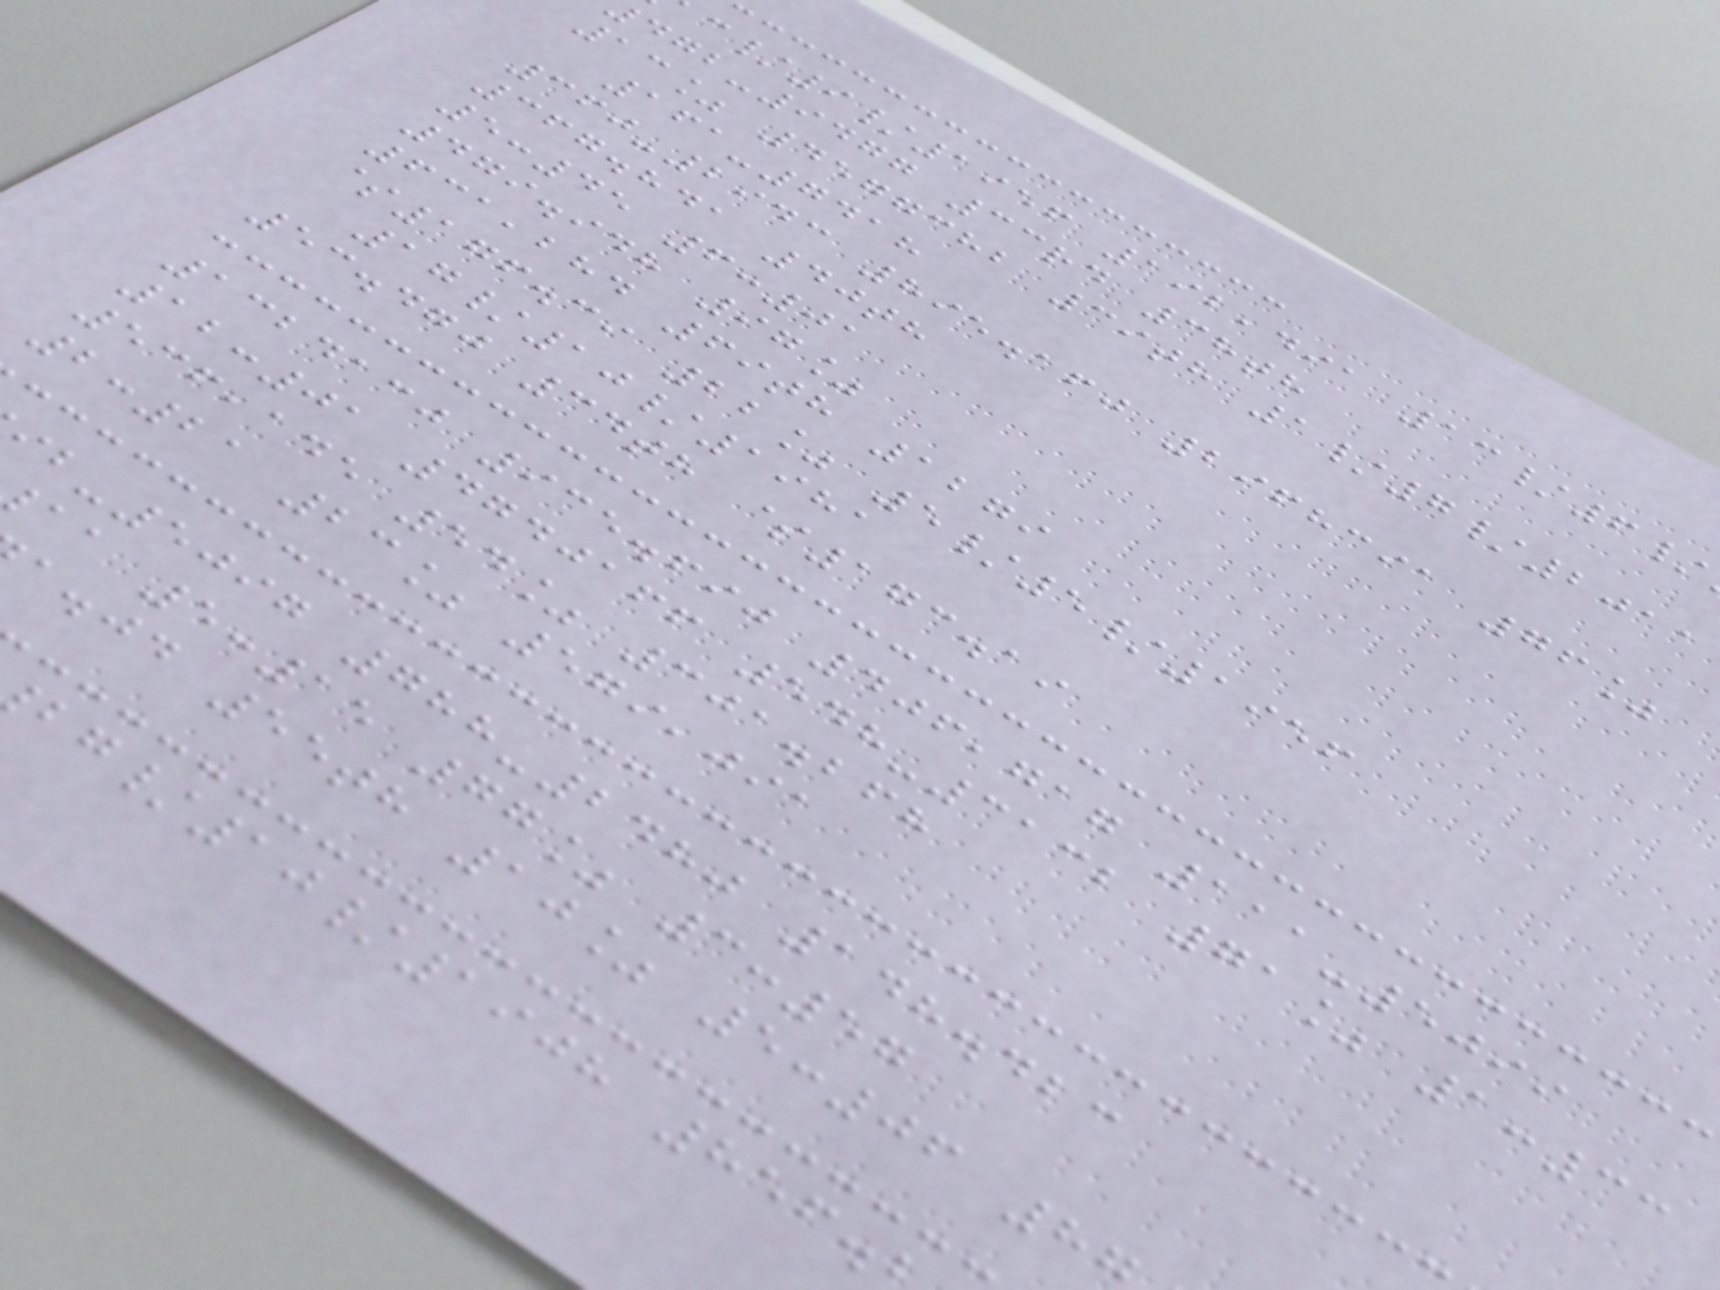/9/1956 192,491 13/6/
-9477 33rd 38th
13% 4577382 39th 1/7/2011
161-7418
360-2943 895.160 2968391 76%
367.841 40th
5:45 6:01
479.948 97%
631,284 69th 1279
$176.39 22% 5/5/1956
17/10/1981
53.470 34th $173.19
1324130 935.690 406,717 111-5099
12:01 4740166 548-3132 71% 1:33
536,145 54% 301.268
2:21 23% 579,091
-5097 788-2480 148.423
aa 5:15 77% 3:57
a.jd 55th 10% 5:06 8
/10/1908 856.
